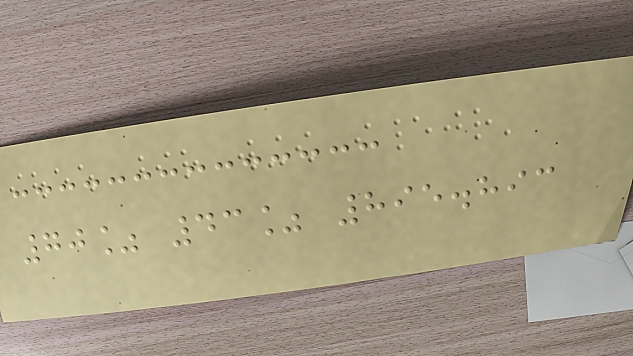70% 43% 895.893
